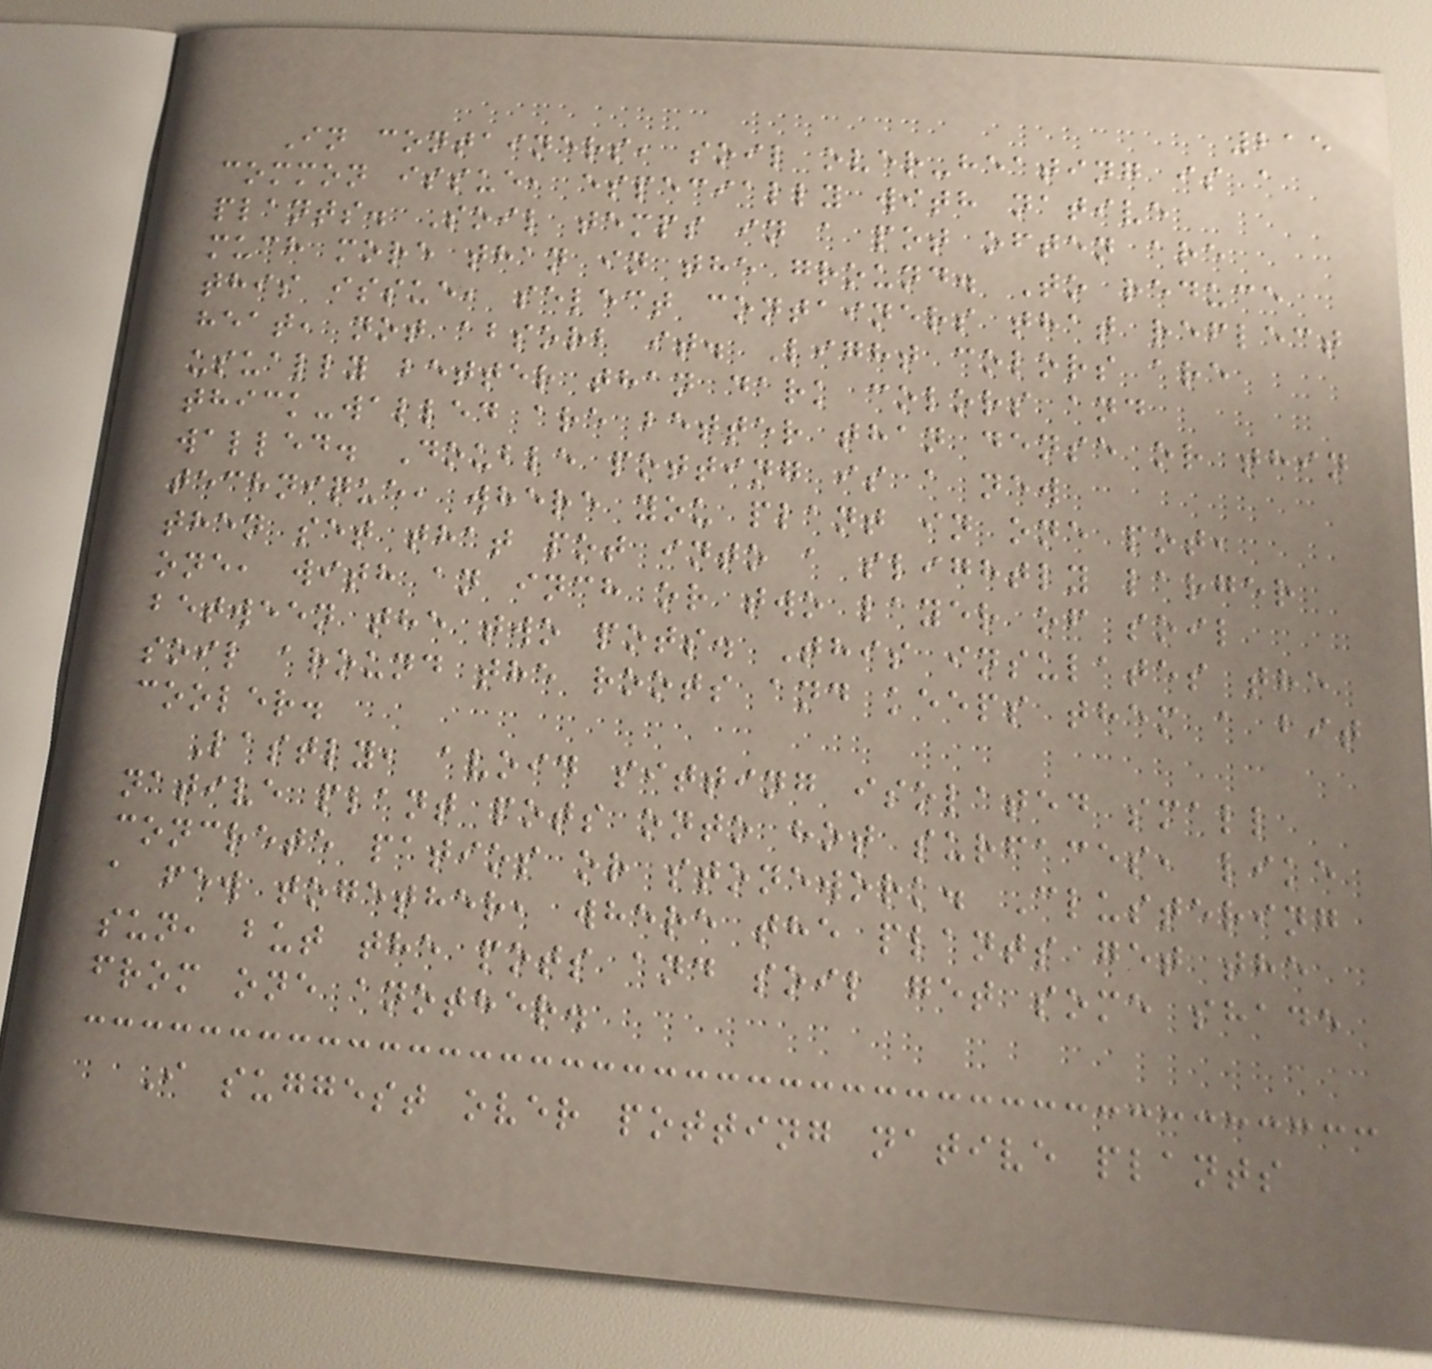215
In containers, soil over-heating is a
common issue, especially with native
plants. Soil temps in a pot often are
much more than in the ground. To reduce
this issue, select containers that reflect
heat, not absorb it. Light colors are
usually better than dark colors and
thick-walled are better than dense or thin
walled. Double potting is a new
technique, where you plant in one pot,
then set that pot into a slightly larger
one, with an inch or two layer of soil
between the two pots. This insulates the
soil around the roots and keeps them a bit
cooler.
Lastly, avoid sitting isolated small
native plant pots onto hot surfaces, like
concrete patios or stonework. Clustering
a few together, where the plants get the
sun, but the pots and soil get some shade
from one another.
I suggest over potting native plants
